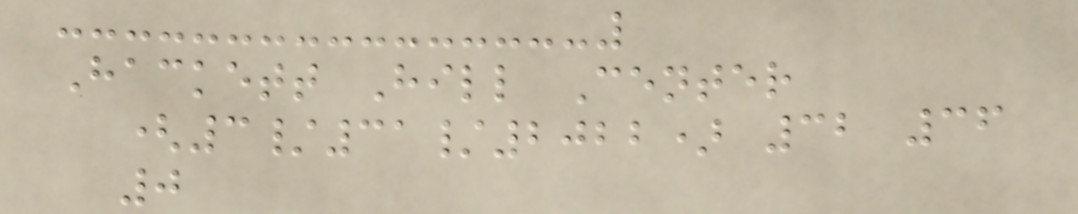Hackett Hill Center
(3/31/2022) 32 36
0
